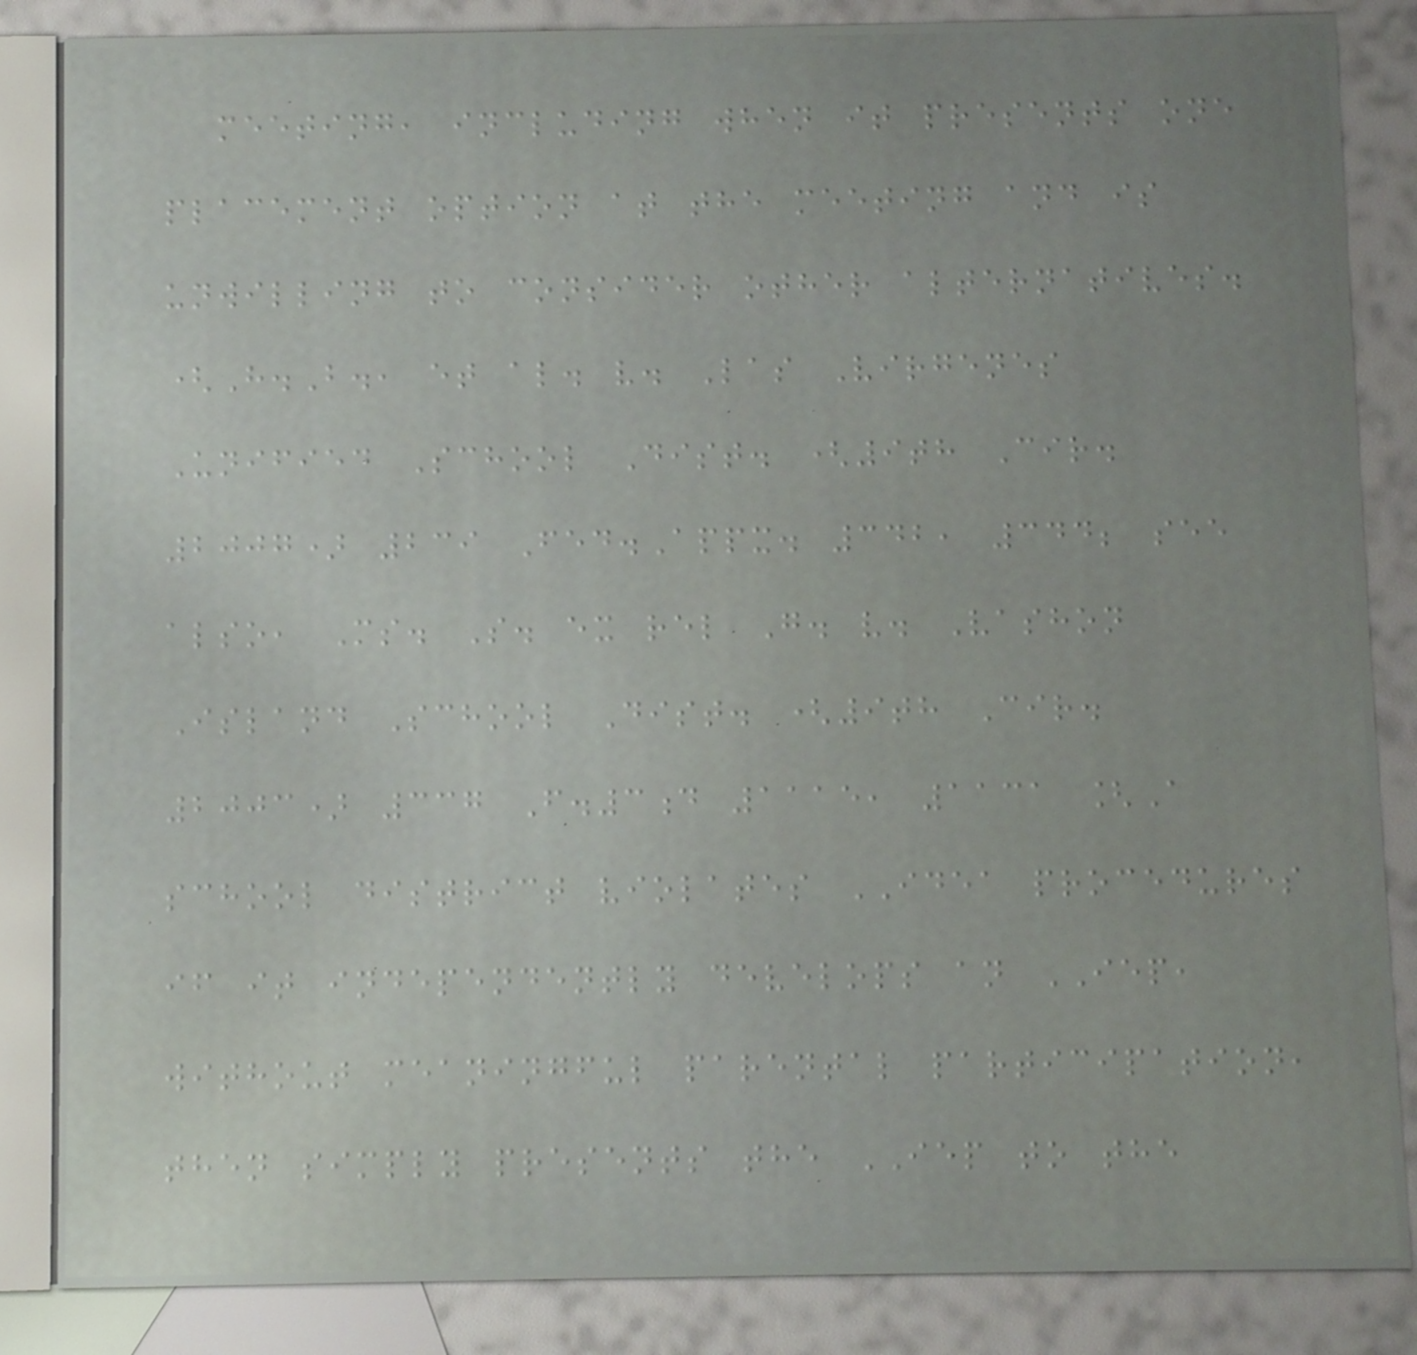meeting, including when it presents one
placement option at the meeting and is
unwilling to consider other alternatives.
(H.B., et al. v. Las Virgenes
Unified School Dist. (9th Cir.
2007) 239 Fed.Appx. 342, 344; see
also, Ms. S. ex rel G. v. Vashon
Island School Dist. (9th Cir.
2003) 337 F.3d 1115, 1131 [A
school district violates IDEA procedures
if it independently develops an IEP,
without meaningful parental participation,
then simply presents the IEP to the
